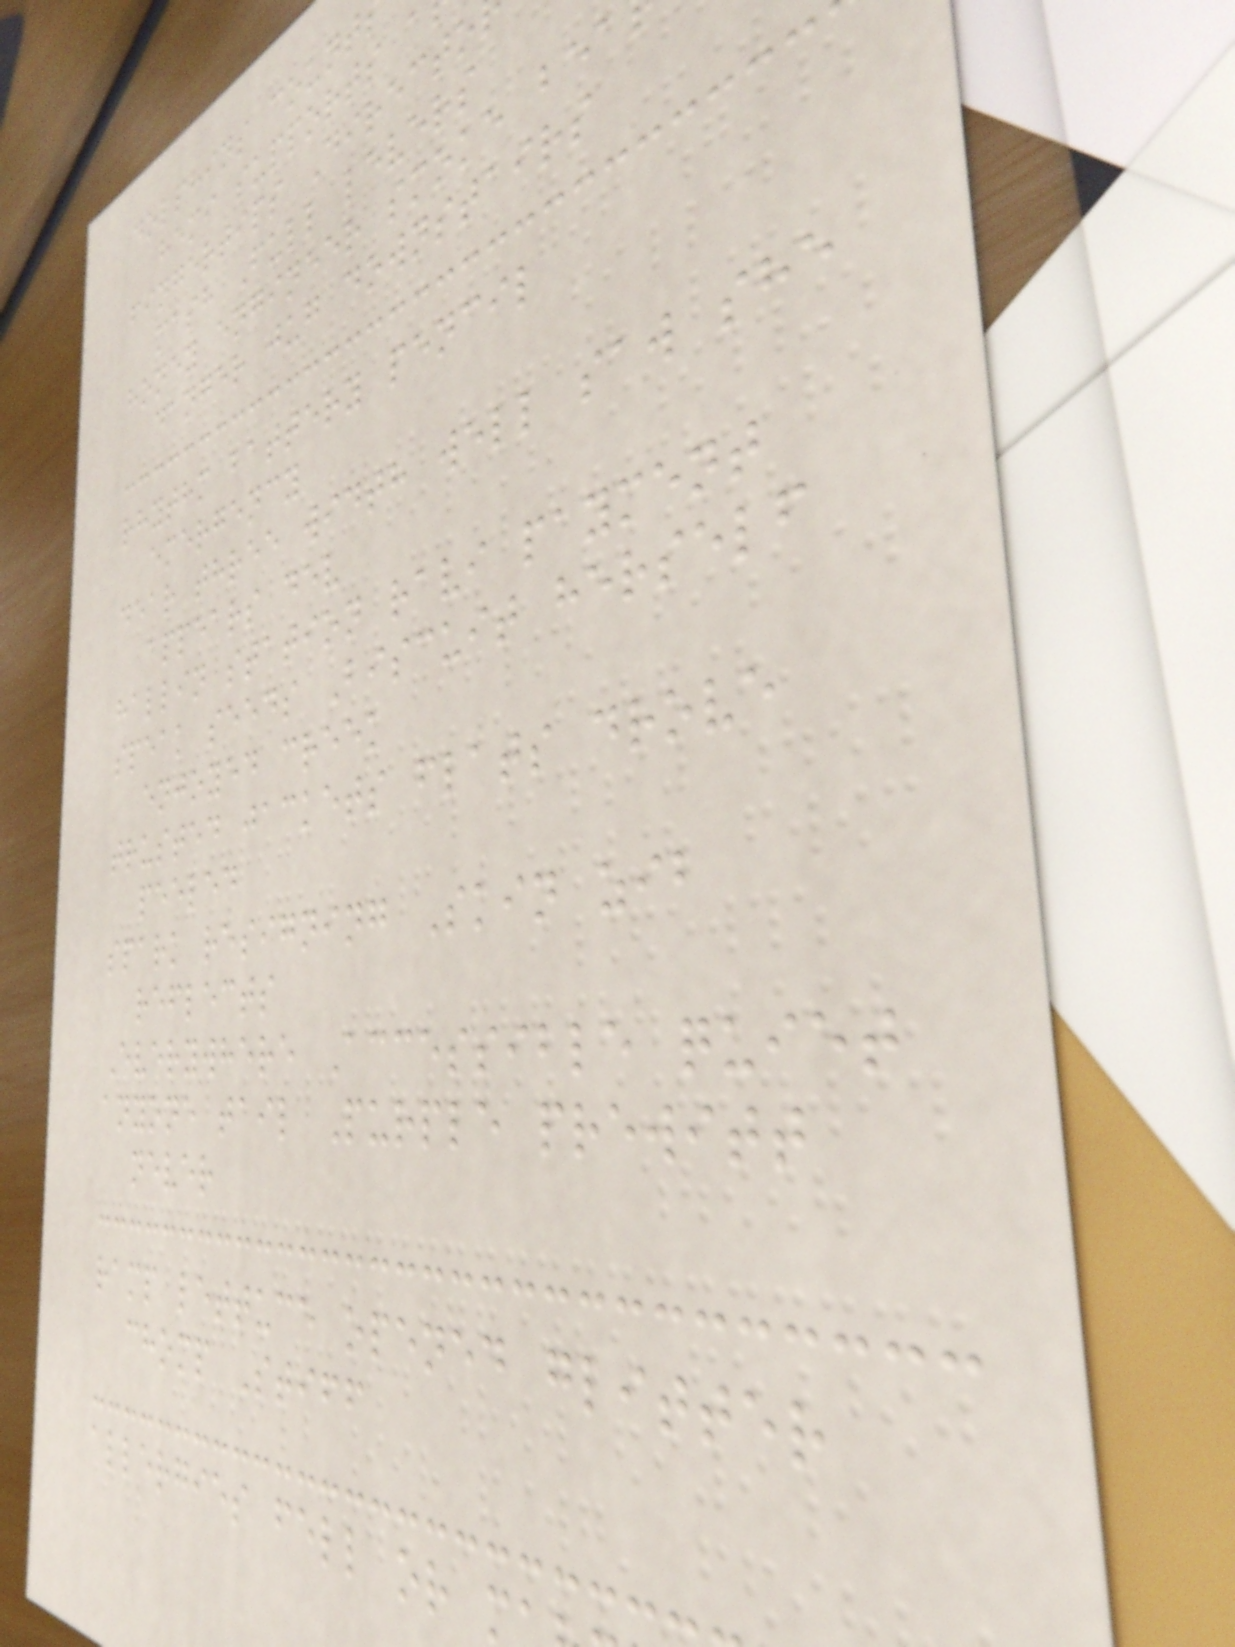dolphins count
hemi supports a
fingertips Directo
mash Full levers
honey engineer smoke bea
danger jug downstairs
rhythm battery pencil
emergency
dear three width well saw she
appears dev
hallin station ravi payment
speak seeds Biscuit herself
enjoyed creek
trusted jackets flats drove
peeled
spark resigning Skin zib
reflects
Everywhere Accessible quiet
anyone tail Purple prewitt
never
ramp lettuce opened glitter
chomp Stiff
allergies fell or
